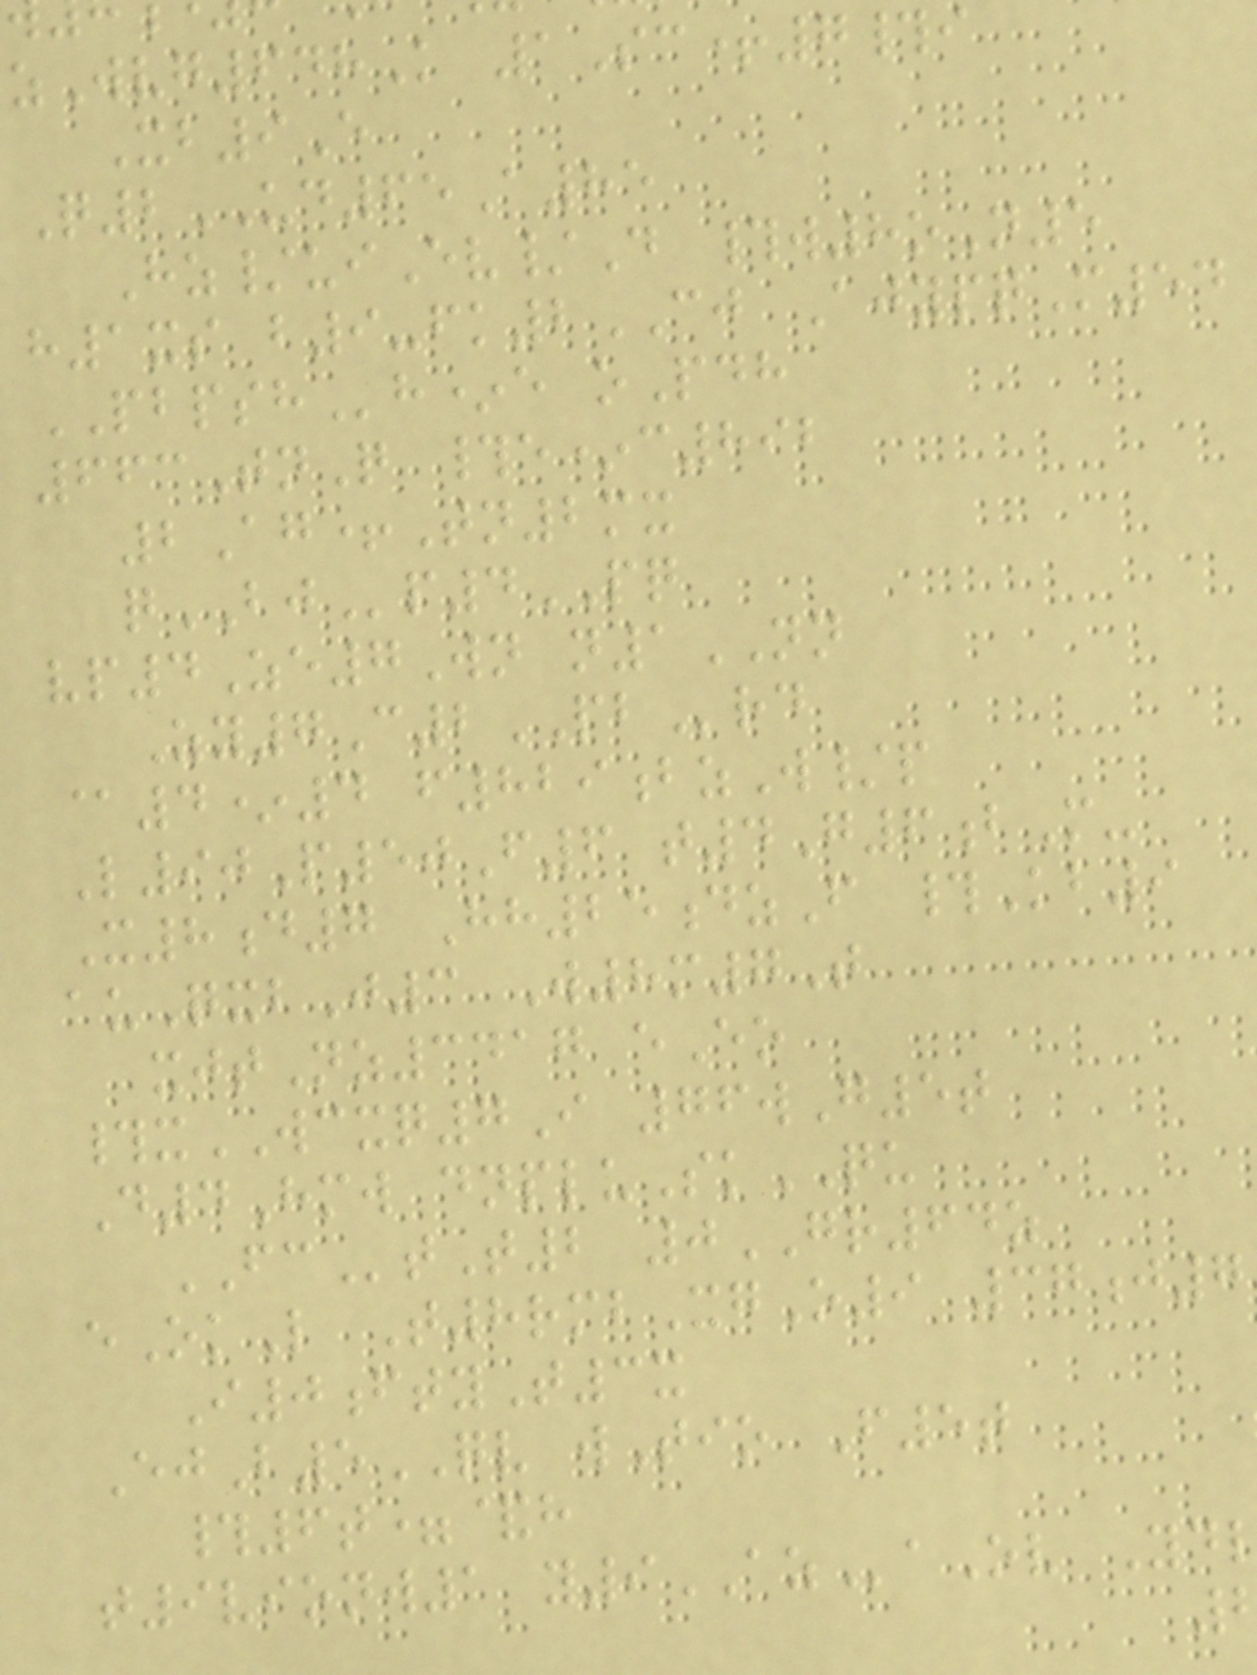zWvg648K 1Sc+7#i
Xb9E
Q2UD65A85
Hz/uiEv/D #w8oN5
h1xs b9-fk2CJ AjypqM54
PBPSHh*e oPdh
663TnQ #e*c892
2Ag+Tn2mx
qBJp4PQ
vp4Ze7Wn n1NN
Zy7C2PBrd
@4*4 f829bzW/p
L90P50F6 t4G6bM-
X8d7 Hh25dzF #Kb9
auQxbJ3 W8m7T
xjtNz3417 eEo
#xWCXQ7I 76wG5t
D4Hmw dnpluSkQU
FCtT2 0GR64z
eOkL T8rmbXgO9 37j7
I0ftyT3x
EjB5QV wTio F5t
#6t=&h
t9vionw1 y9AZaOv Yd
